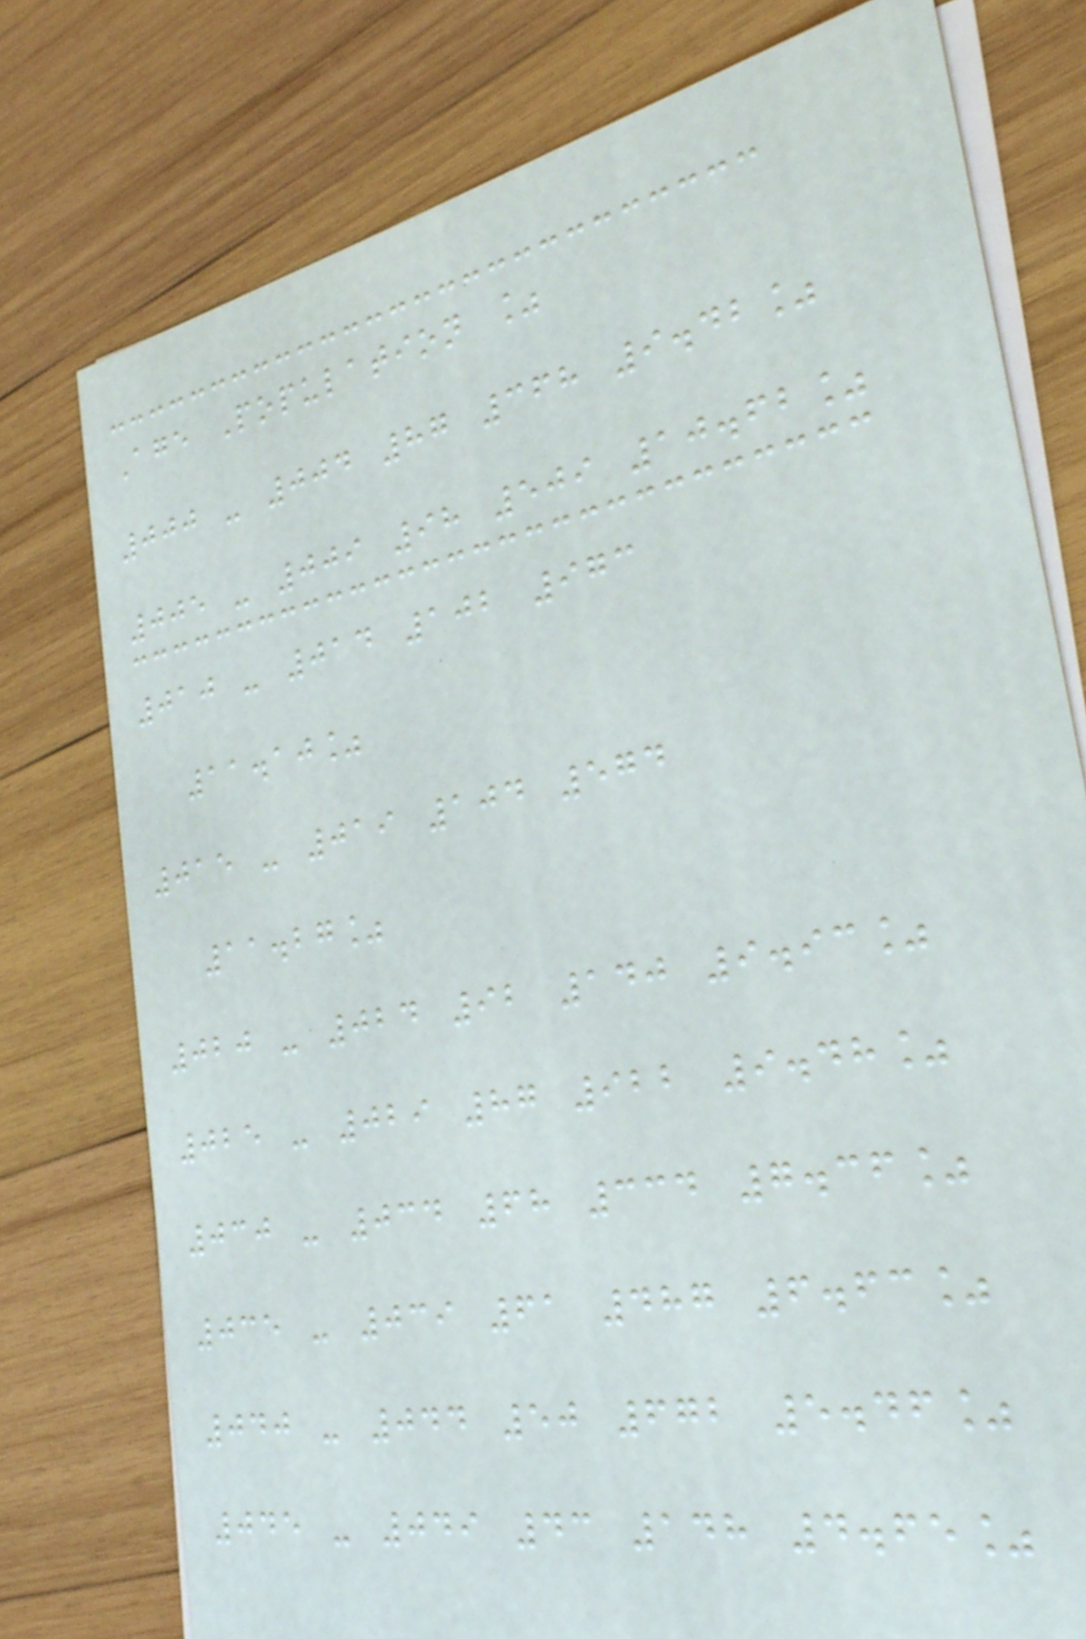Age Population %
000 - 004 87 368 9.42%
005 - 009 98 509 10.62%
010 - 014 102 973
11.10%
015 - 019 104 574
11.27%
020 - 024 92 140 9.93%
025 - 029 87 922 9.48%
030 - 034 68 334 7.36%
035 - 039 61 487 6.63%
040 - 044 50 672 5.46%
045 - 049 43 148 4.65%
